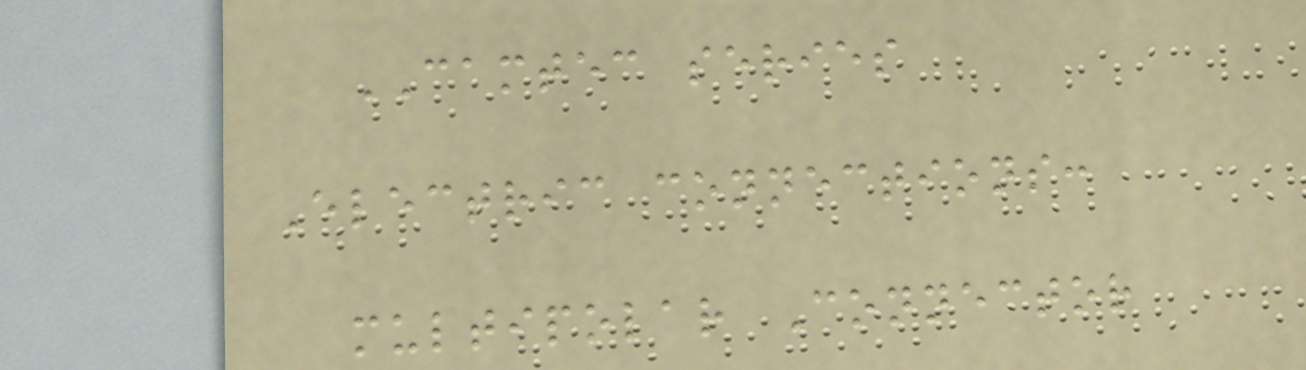CAMTEC series
Electric connections:
multipolar Connector
